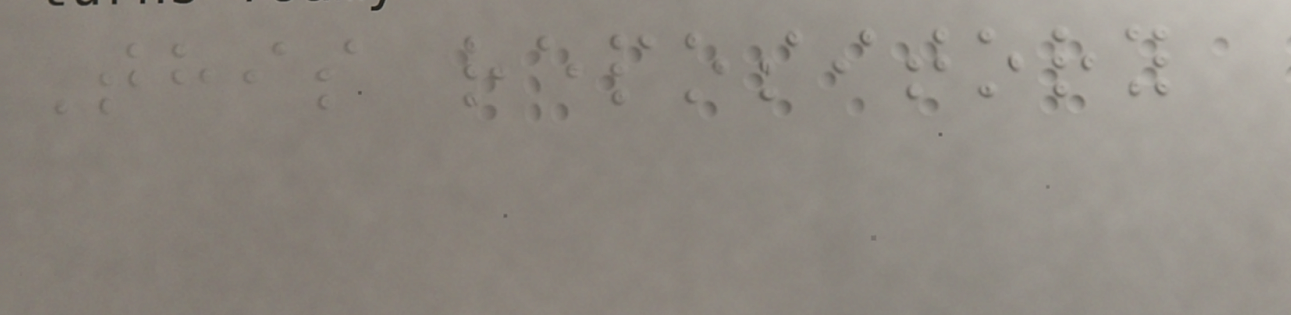This repository
